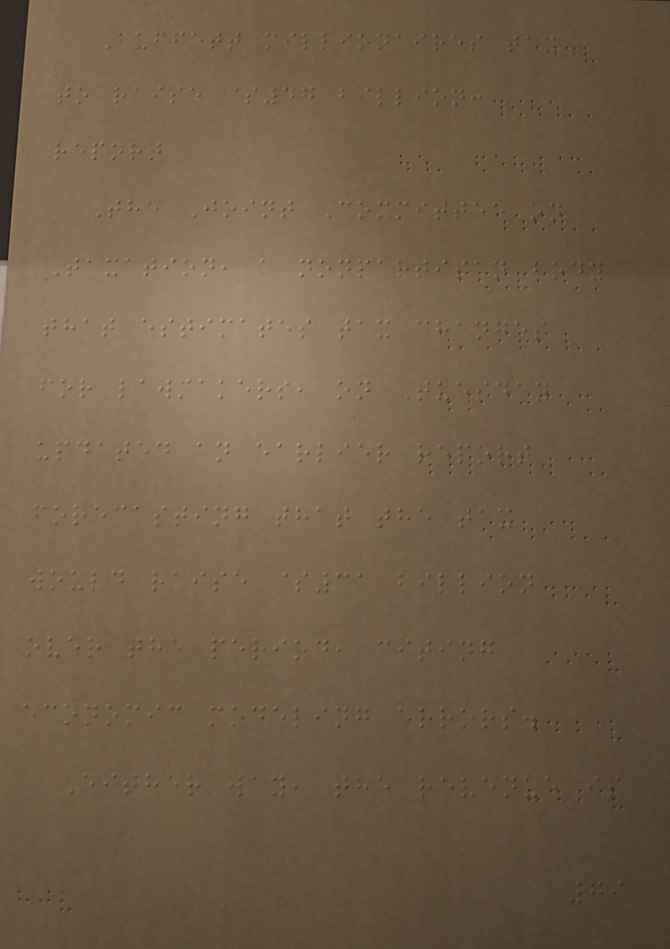Buffett millionaires tax
to raise $47 billion:
report
The Joint Committee on
Taxation, a nonpartisan body
that estimates tax changes
for lawmakers, on Tuesday
updated an earlier report
forecasting that the tax
would raise $31 billion
over the period, citing
economic modeling errors.
Either way, the revenue is
79
